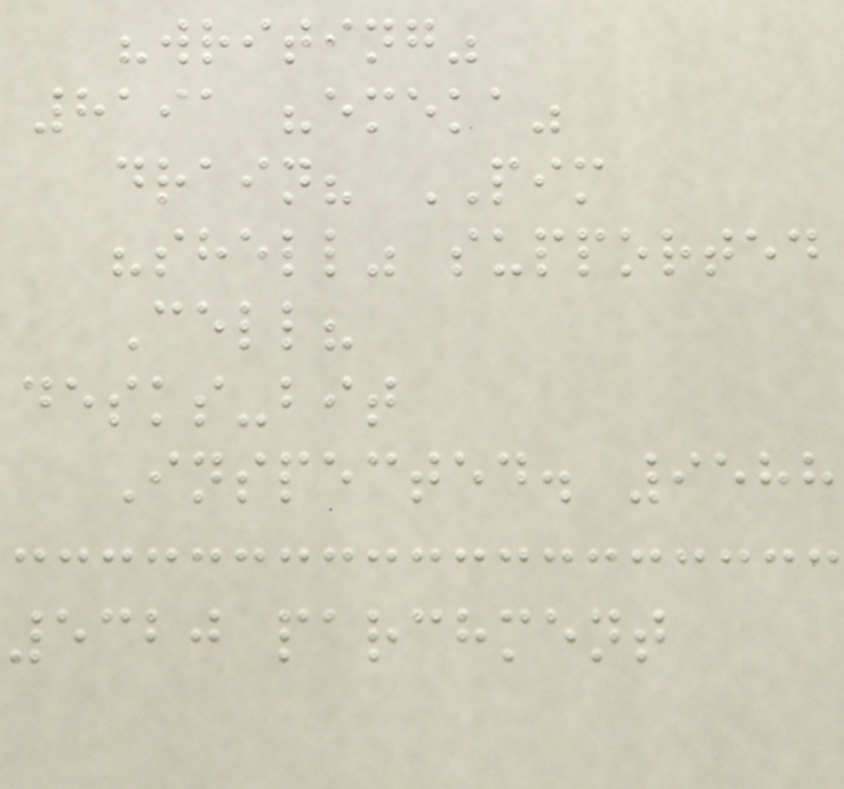"writing"
8191 "emeka"
drain? PIM
"shell" supported
Cell?
desks-bit
Inspected. 9588
5320 parchment
